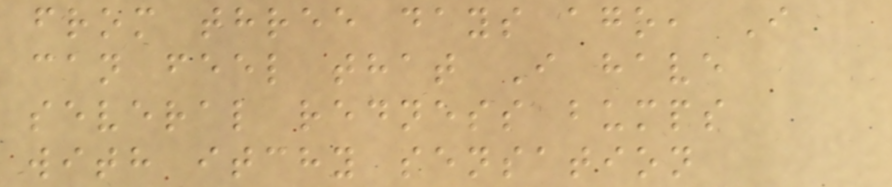from three days ago, I
can feel that I have
several redness bumps
with itchy sensation
